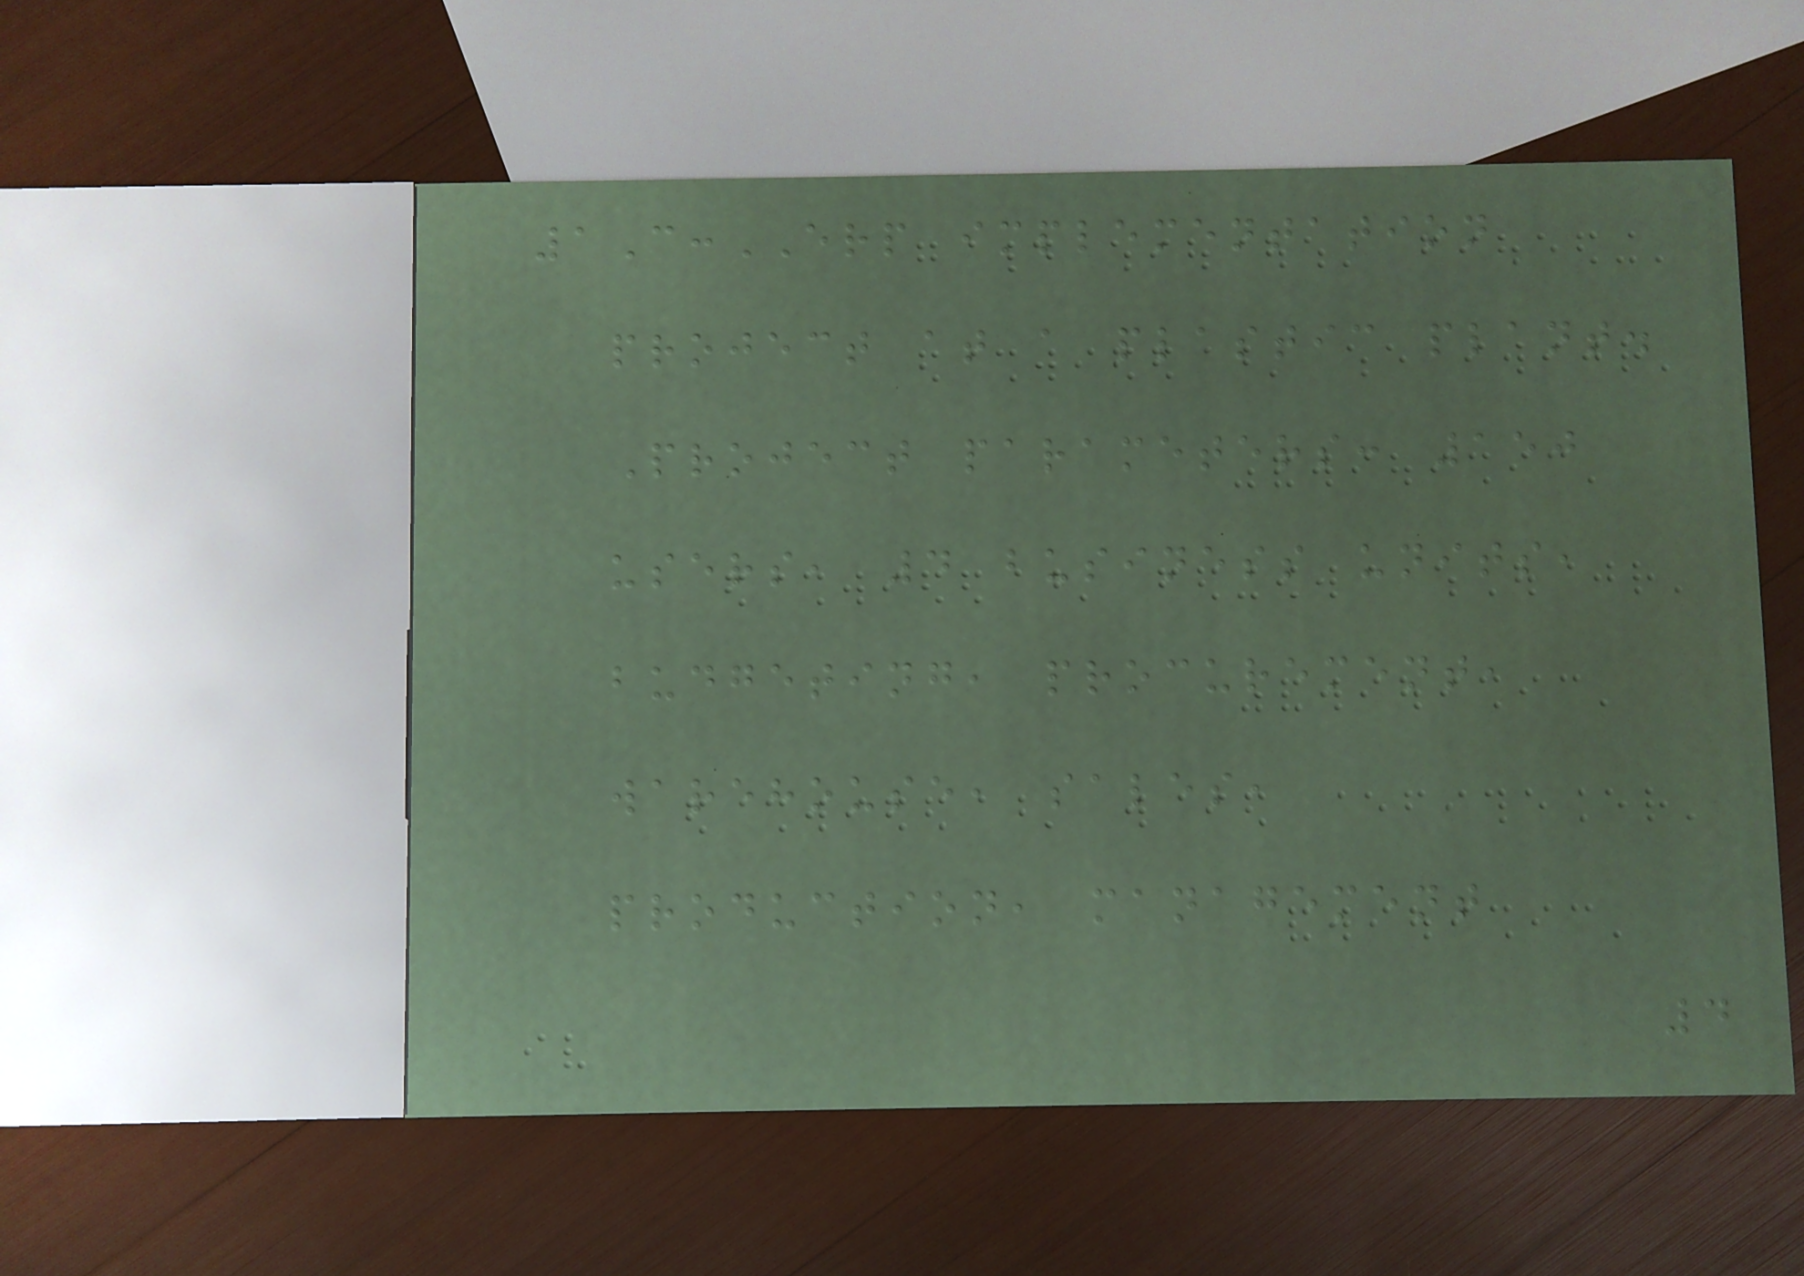1C:ERP implementation
project at a plastic plant.
Project parameters: 150
users, 4 business units,
budgeting, procurement,
warehouse, sales,
production, management
4
